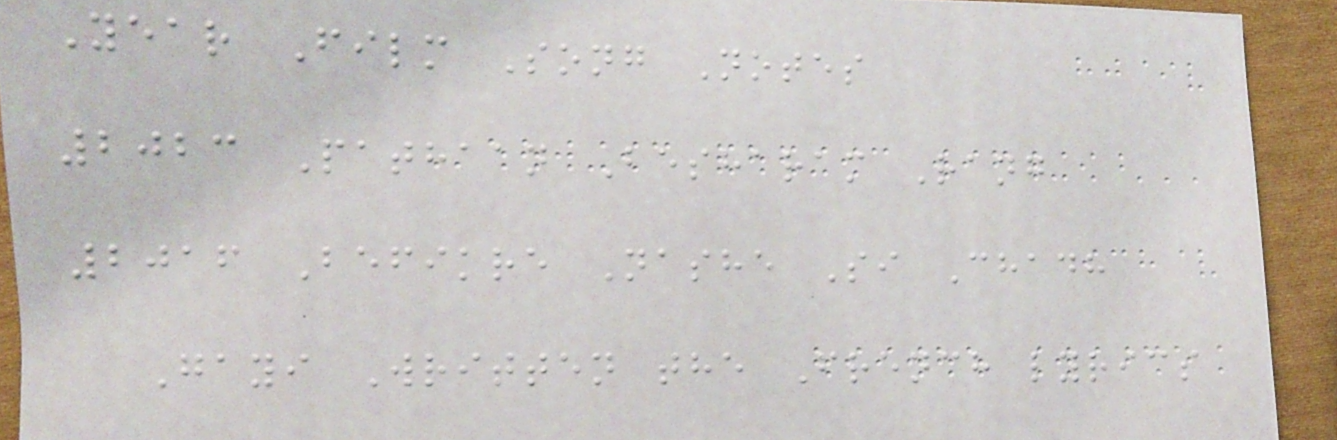Year Film Song Notes
2023 Pathaan Besharam Rang
2016 Befikre Nashe Si Chadh
Gayi Written the French lyrics
